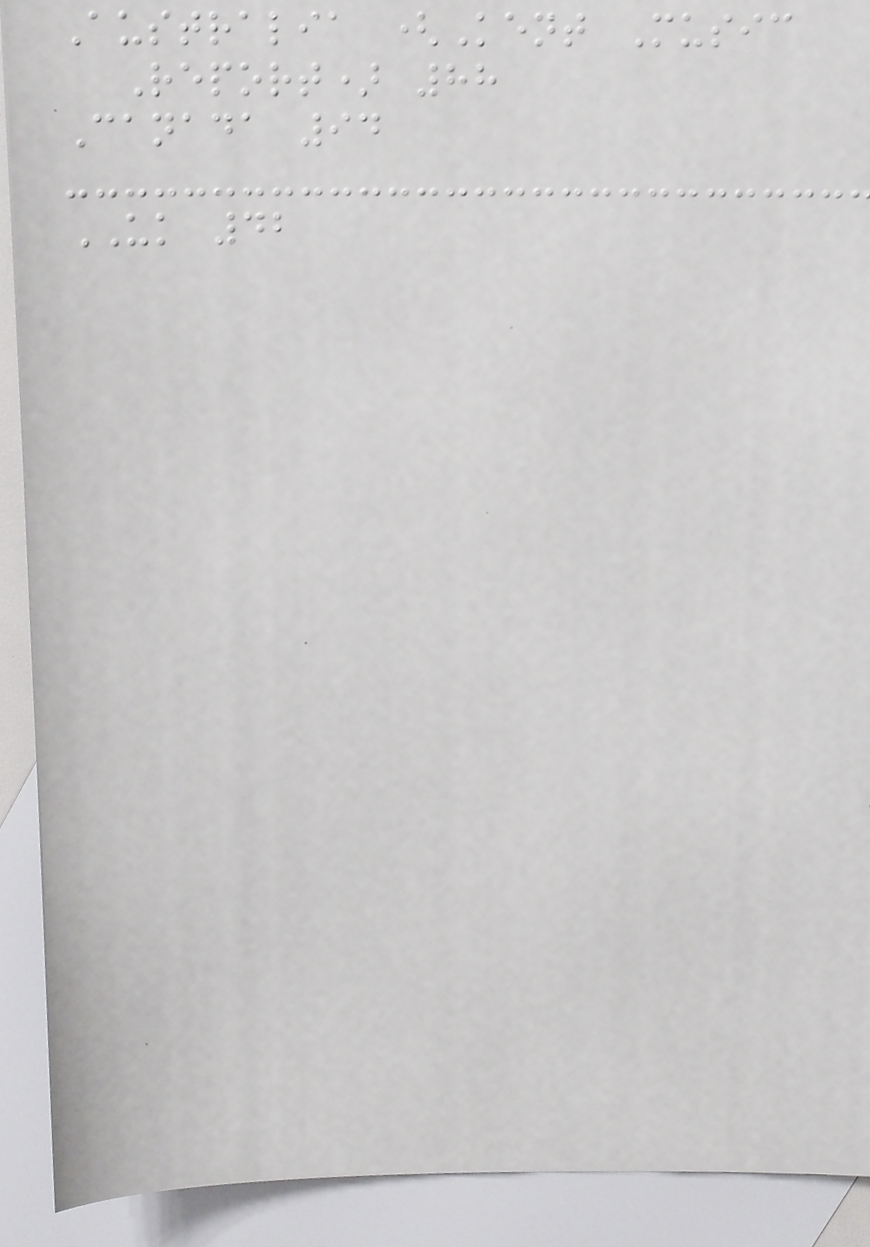Australia (Kent Music
Report) 88
Canada 94
UK 42
